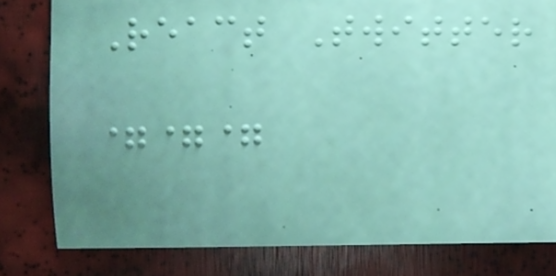React Twitter
===
